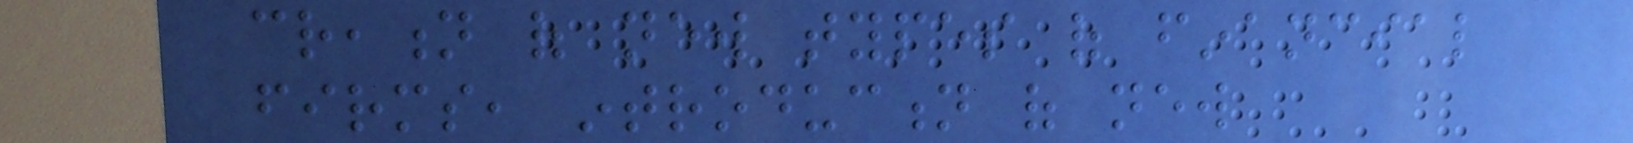creation of new types of financial
firms, introduction of new
